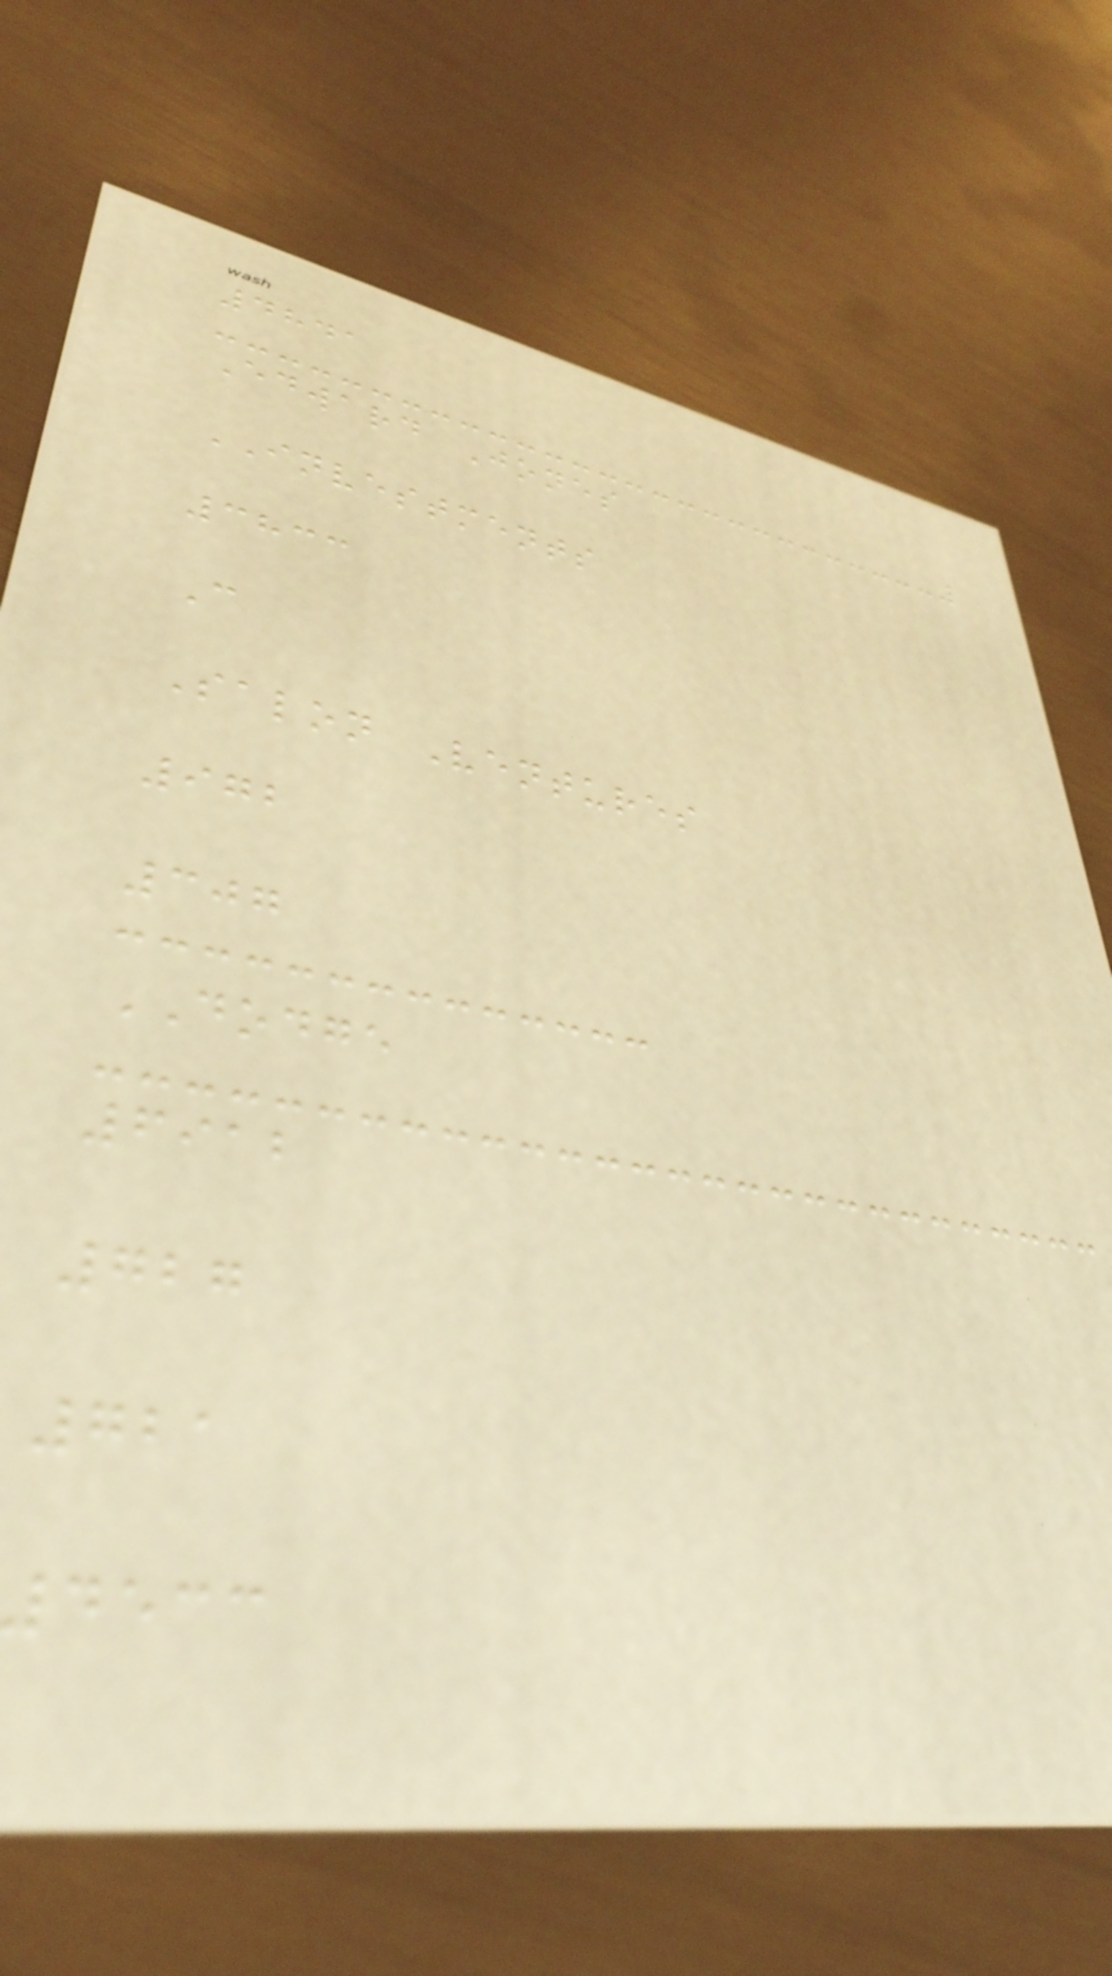4841
Edward Jones
INVESTMENTS
3833
C
Salon Ventures
972
307
DODGE
6912
727
721
decc
